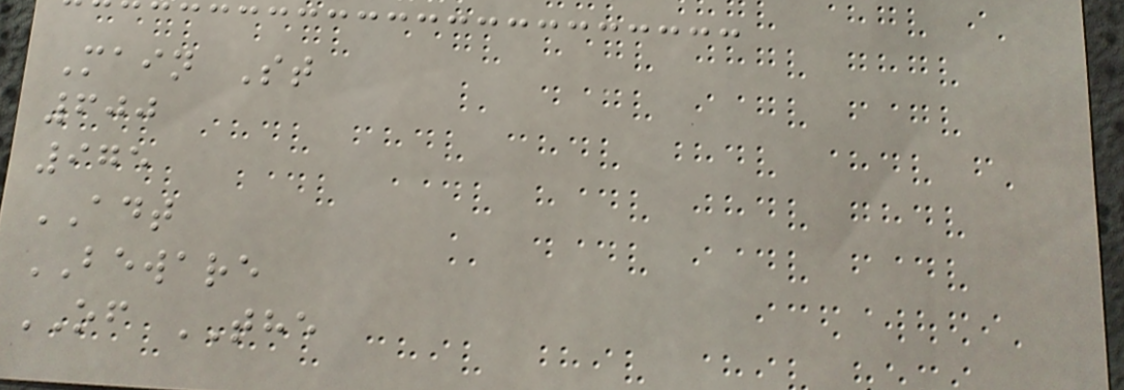Main St
600
975
ADT
BEWARE
OF THE
